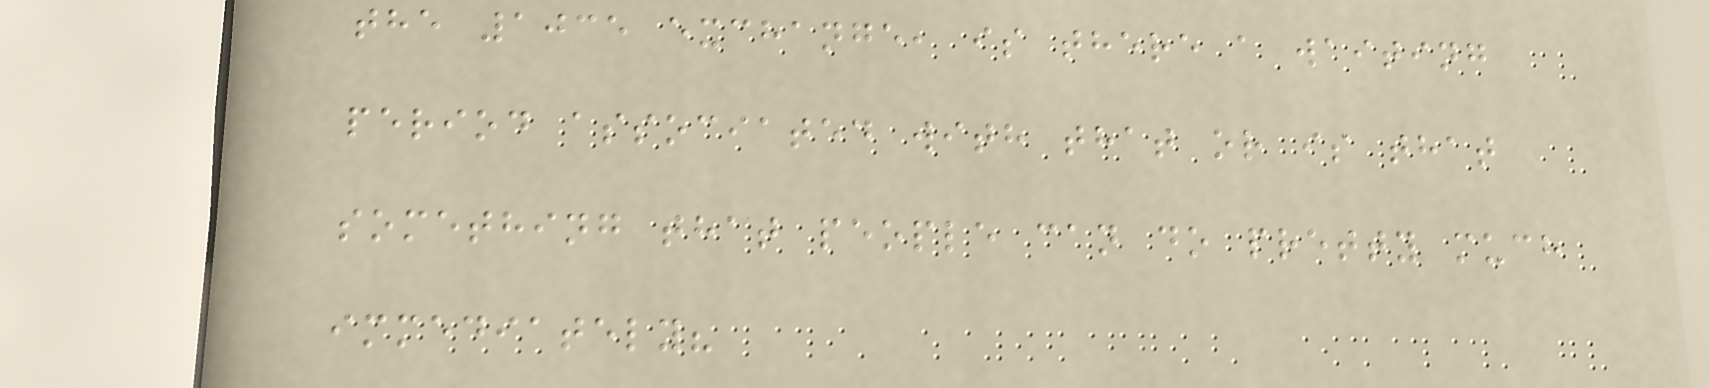the 1035 exchange, is there a waiting
period associated with that or is that
something that people can do pretty much
immediately?
